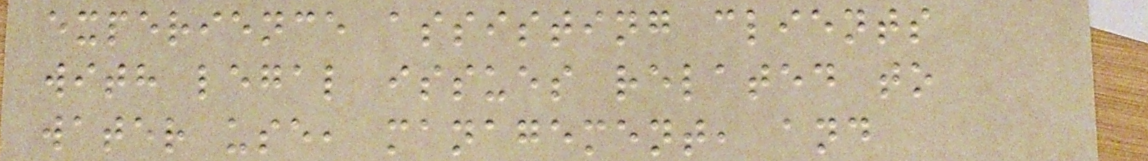experience assisting clients
with legal issues related to
water use, management, and
